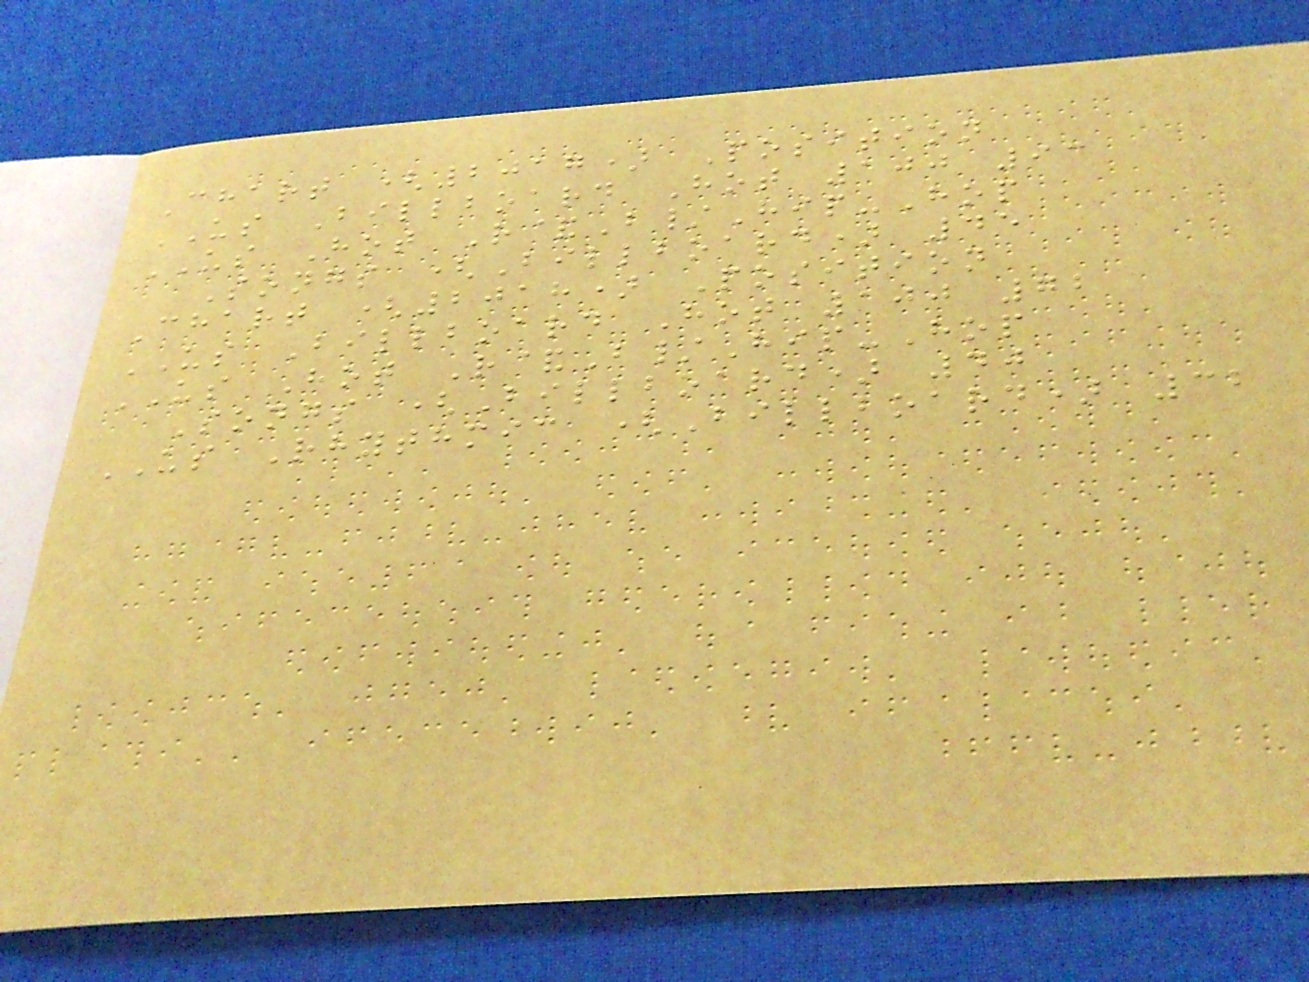Chart (2017) Position
US Billboard Hot 100 93
US Hot R&B/Hip-Hop
Songs (Billboard) 45
Chart (2018) Position
US Billboard Hot 100 72
US Hot R&B/Hip-Hop
Songs (Billboard) 40
US Rhythmic (Billboard) 32
